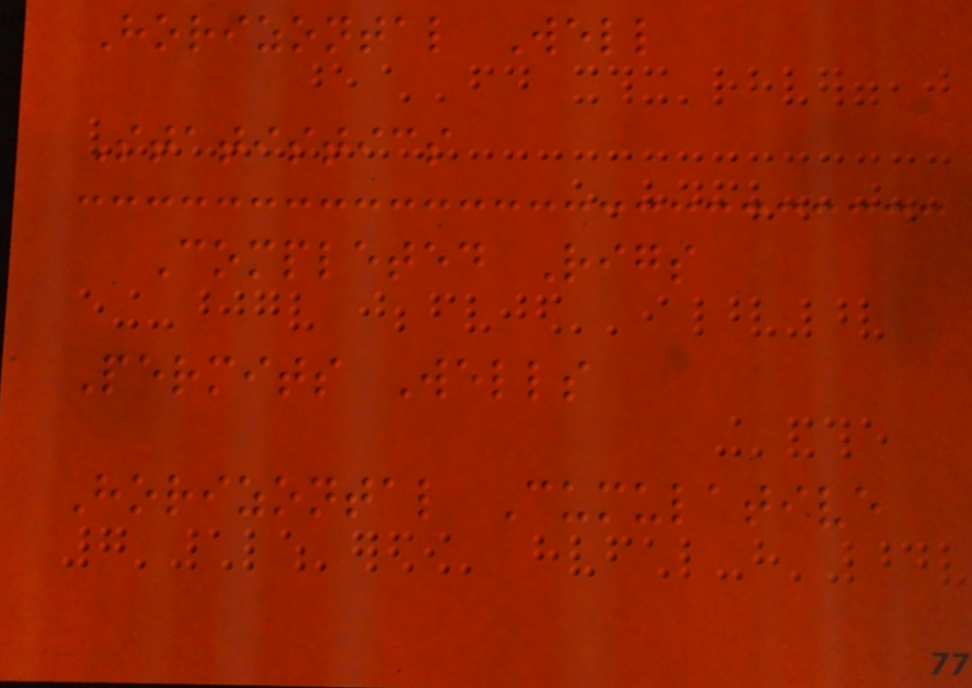Horizontal Well
Statistics
Completed Rigs
Permits Wells
Horizontal Cumulative
